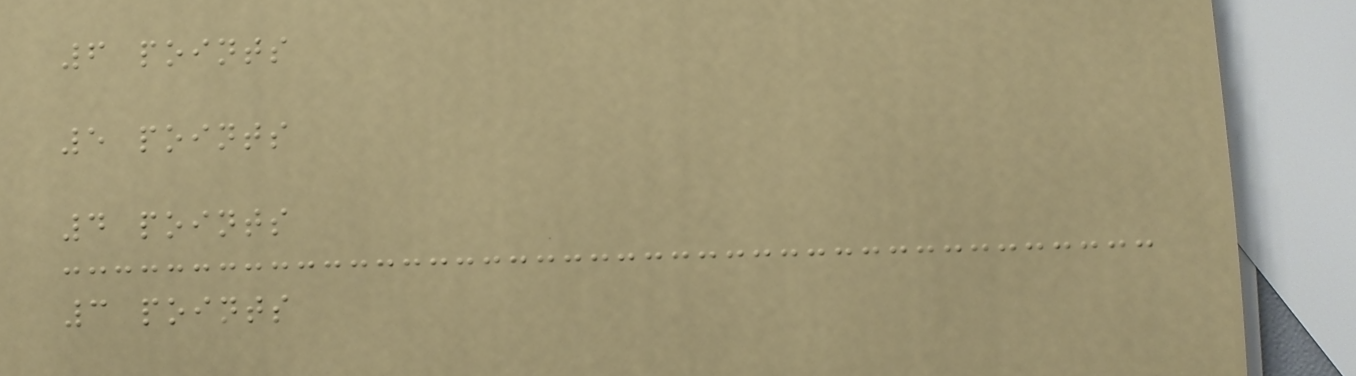6 points
5 points
4 points
3 points
